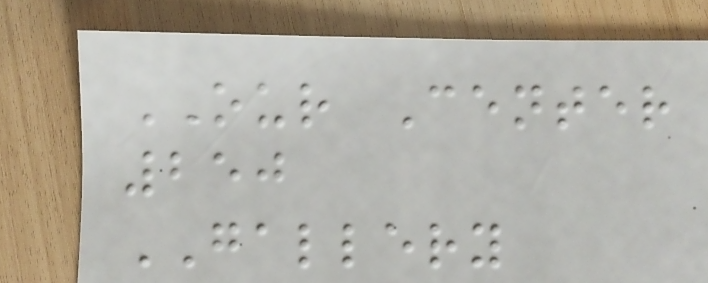OUR Center
250
GALLERY
